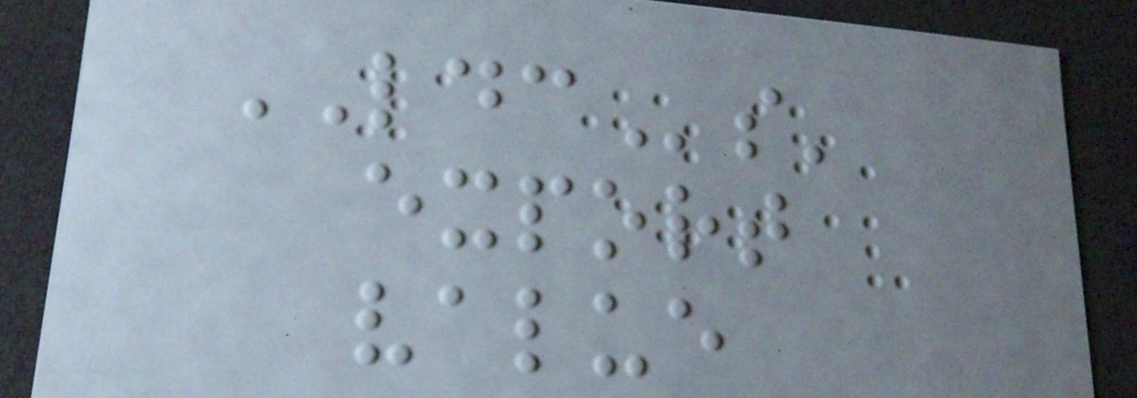LDCs'
export
value
